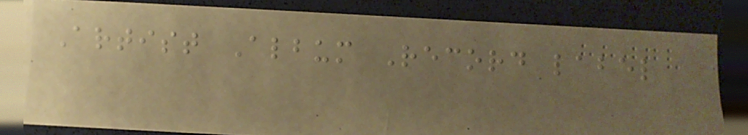Artist Album Record label
